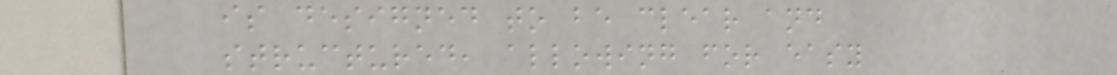is designed to be clear and
structured, allowing for easy
